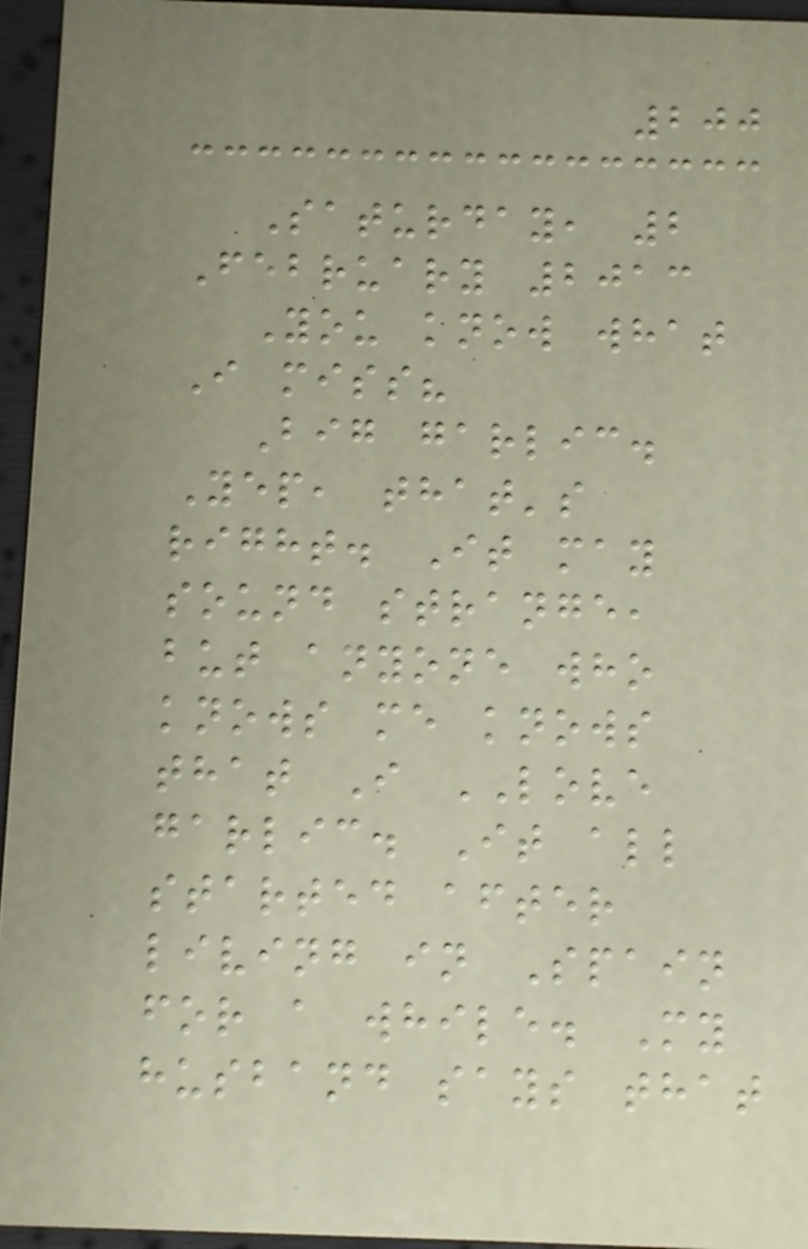200
Saturday, 2
February 2013
You know what
I miss?
Big garlic.
Yep, that's
right. It may
sound strange,
but anyone who
knows me knows
that I LOVE
garlic. It all
started after
living in Spain
for a while. My
husband says that
